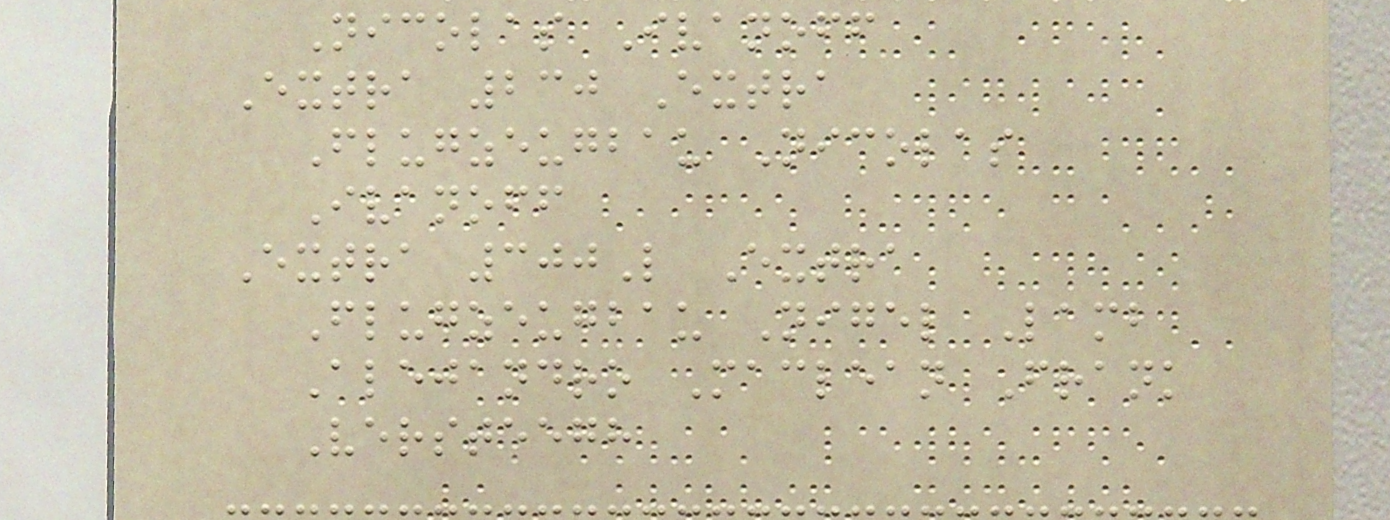Nicolas Ivanoff
Extra 230 Extra
Flugzeugbau Nicolas
Ivanoff
Extra 300L Extra
Flugzeugbau Nigel Lamb
Alejandro Maclean Frank
Versteegh
